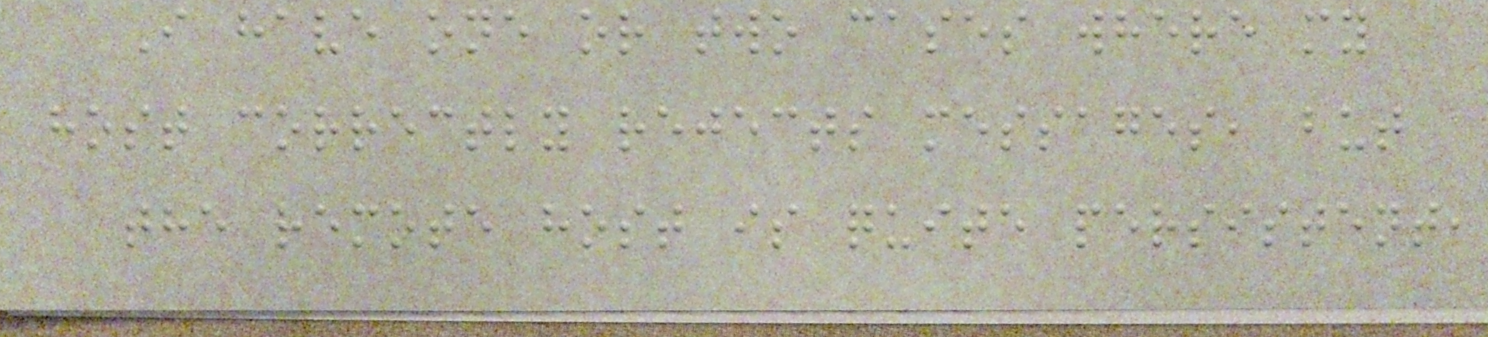I have one or two cases where my
host correctly rejects messages, but
the remote host is quite persistent,
